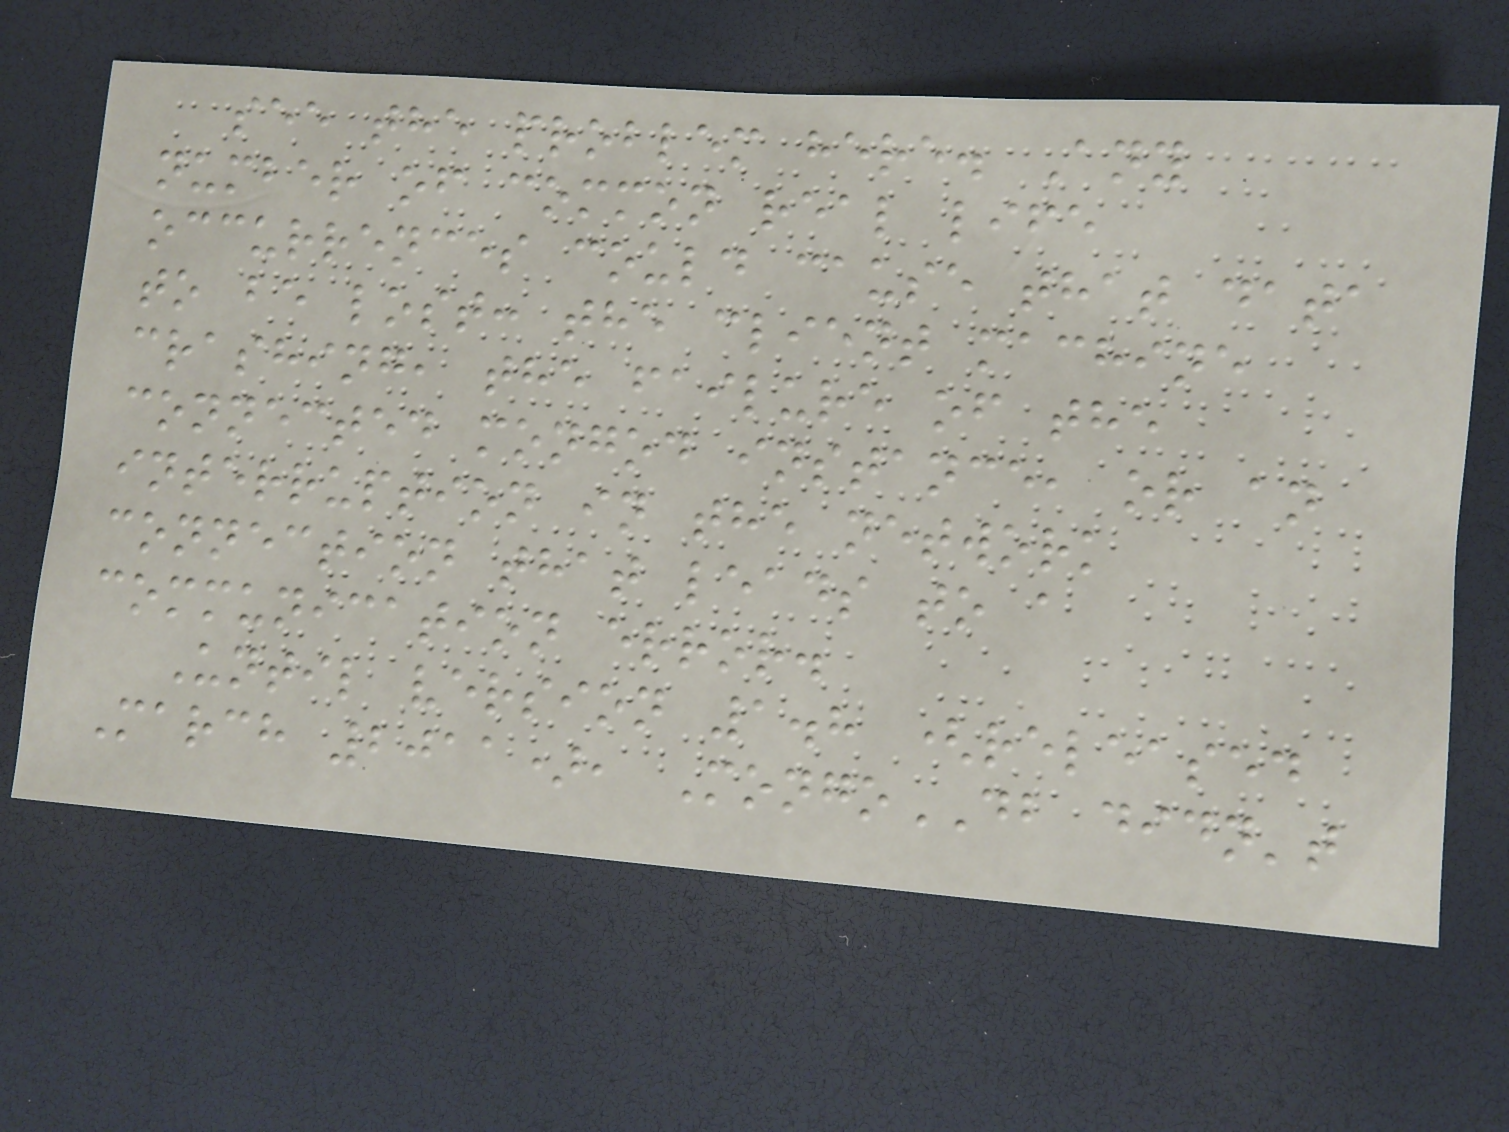see the problem here. Any
number of common real life
occurrences could cause that data
to be lost: the client machine
crashing, the failure of the
connected mongod instance, or an
interruption in the network
connection that leads to a
communication error.
Until version 1.8 (released
March 2011), MongoDB didn't
